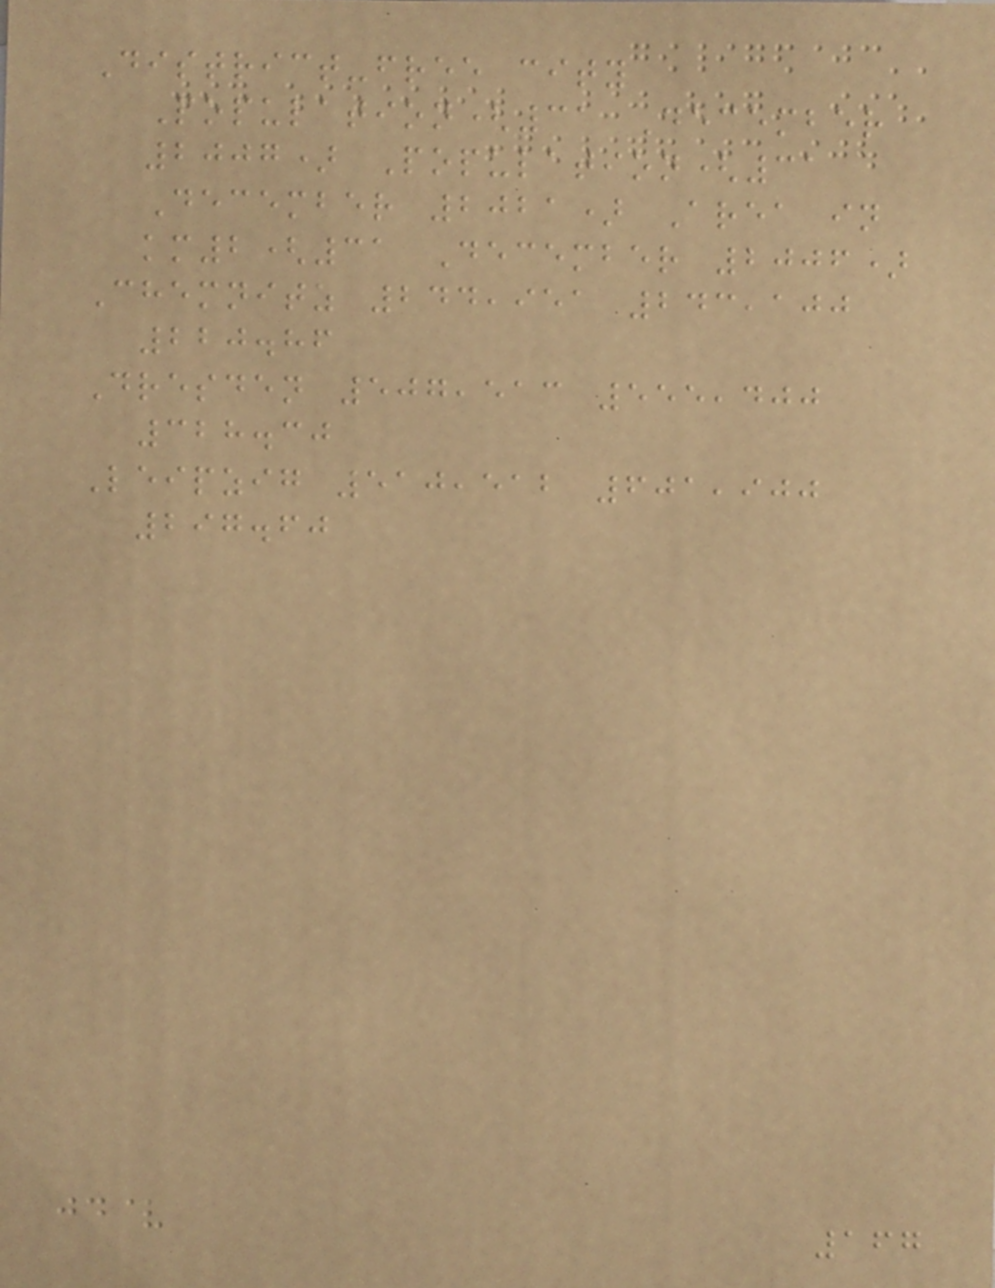District-free city
Population(31 December
2007) Population(31
December 2021) Area in
km2(31 December 2006)
Chemnitz 244,951 243,100
220.86
Dresden 507,513 555,400
328.30
Leipzig 510,512 601,900
297.60
167
